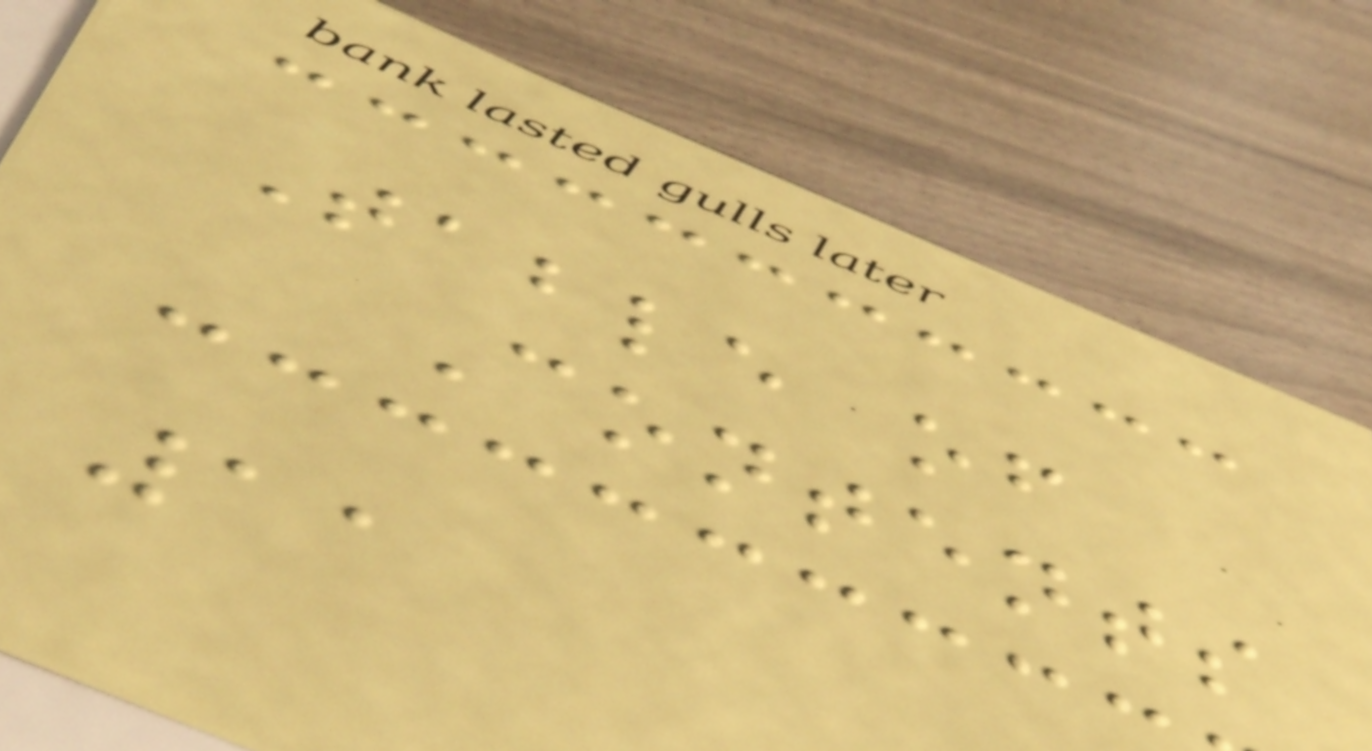Table of
Contents
11
